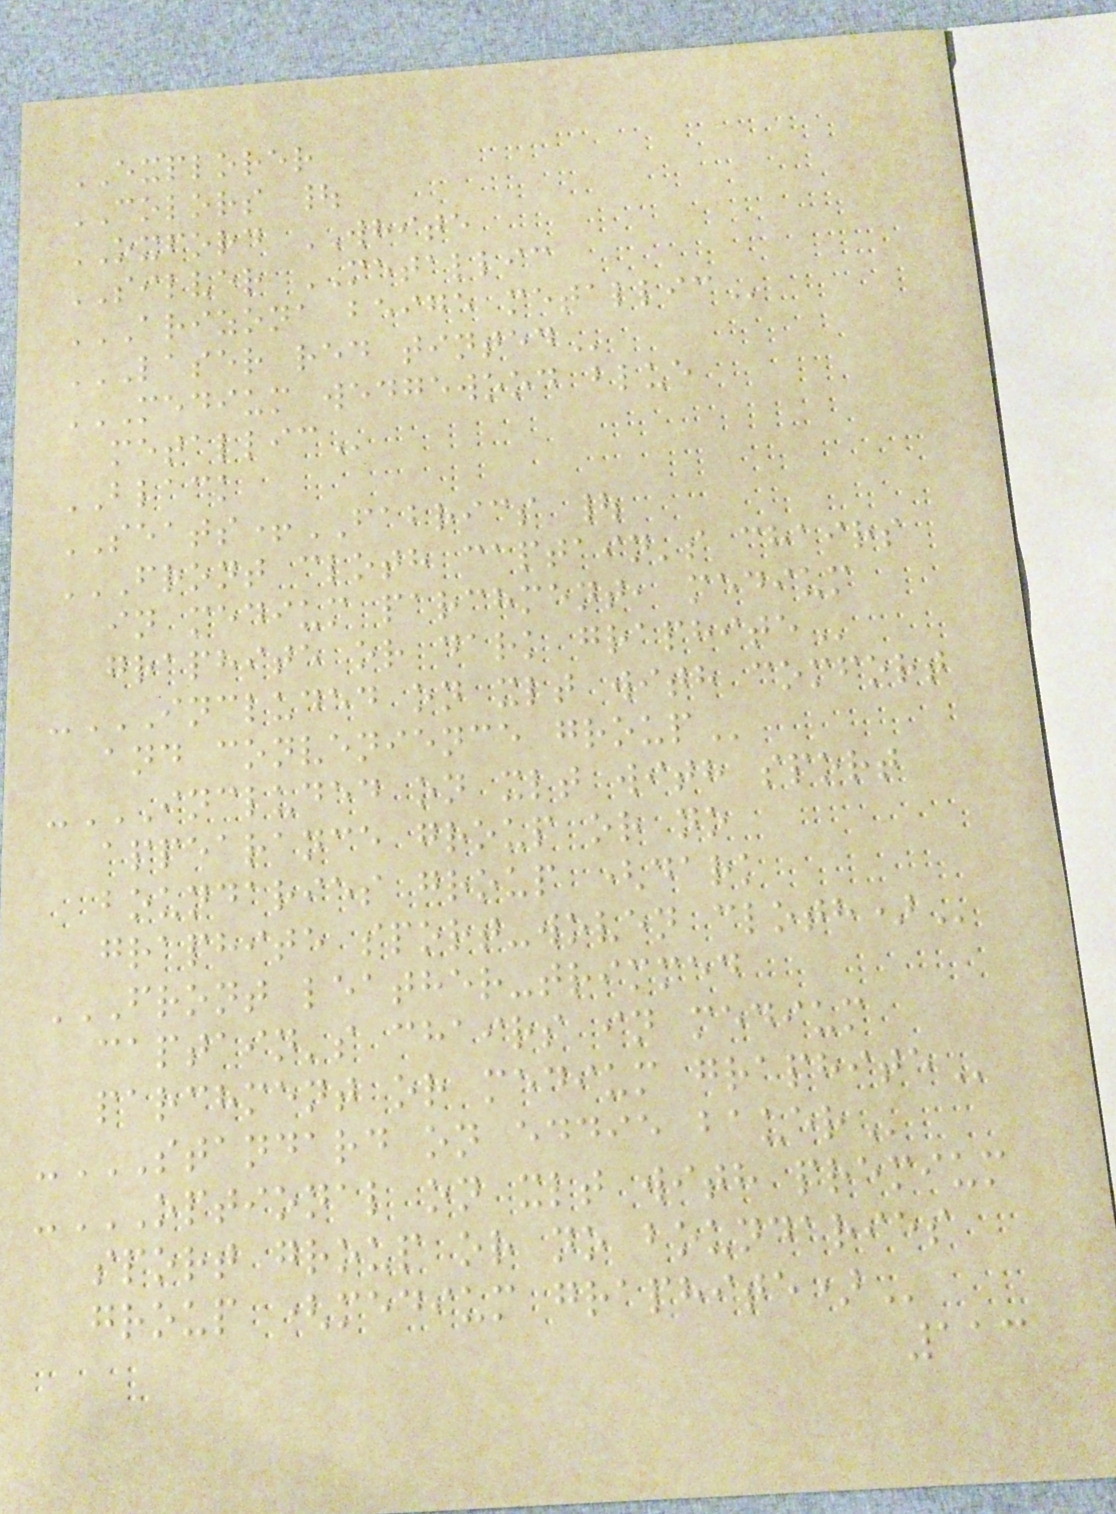EXPLORER
COLORS |
OXFORD WHITE
SILVER METALLIC
ARIZONA BEIGE METALLIC
LASER RED TINTED
MEDIUM WEDGEWOOD BLUE
METALLIC
BLACK
SEATS+FABRICS |
FRONT CLOTH CAPTAIN'S CHAIRS
IN MEDIUM PARCHMENT, MEDIUM
GRAPHITE OR DARK GRAPHITE
-INCLUDED ON XLT WITH COMFORT
AND CONVENIENCE GROUP
-INCLUDED ON XLT WITH SPORT
APPEARANCE GROUP OR NO
BOUNDARIES GROUP (DARK
GRAPHITE SPORT-WOVEN CLOTH)
FRONT LEATHER-TRIMMED
CAPTAIN'S CHAIRS IN MEDIUM
PARCHMENT OR MEDIUM GRAPHITE
-STANDARD ON EDDIE BAUER
-OPTIONAL ON XLT WITH PREMIUM
SPORT GROUP OR NO BOUNDARIES
GROUP (MEDIUM GRAPHITE)
113
